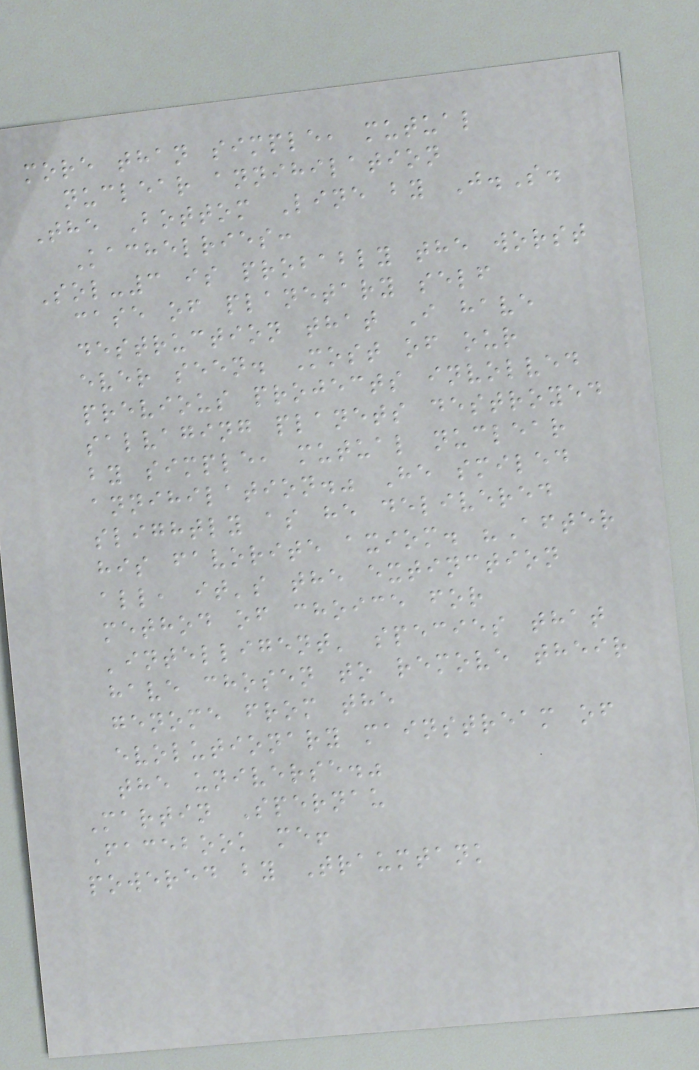more than simple, mutual
nuclear annihilation
The Bottom Line by J.S.
Kachelries:
Sol-3 is probably the worst
case of planetary self
destruction that I have
ever seen. Most of our
previous projects involved
salvaging planets destroyed
by simple, mutual nuclear
annihilation." He smiled
slightly as he delivered
his favorite axiom. "After
all, it's the extinction
method of choice for
'intelligent' species that
have chosen to remove their
genome from the
evolutionary mainstream of
the universe."
Martin Spernau
Facebook me!
powered by Traumtank
